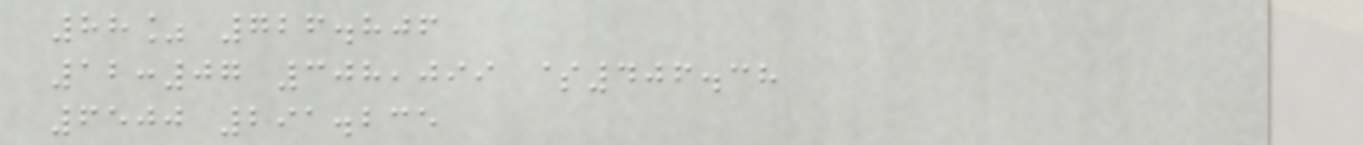88% 726.806
12:07 308,099 $406.38
6500 291.235
